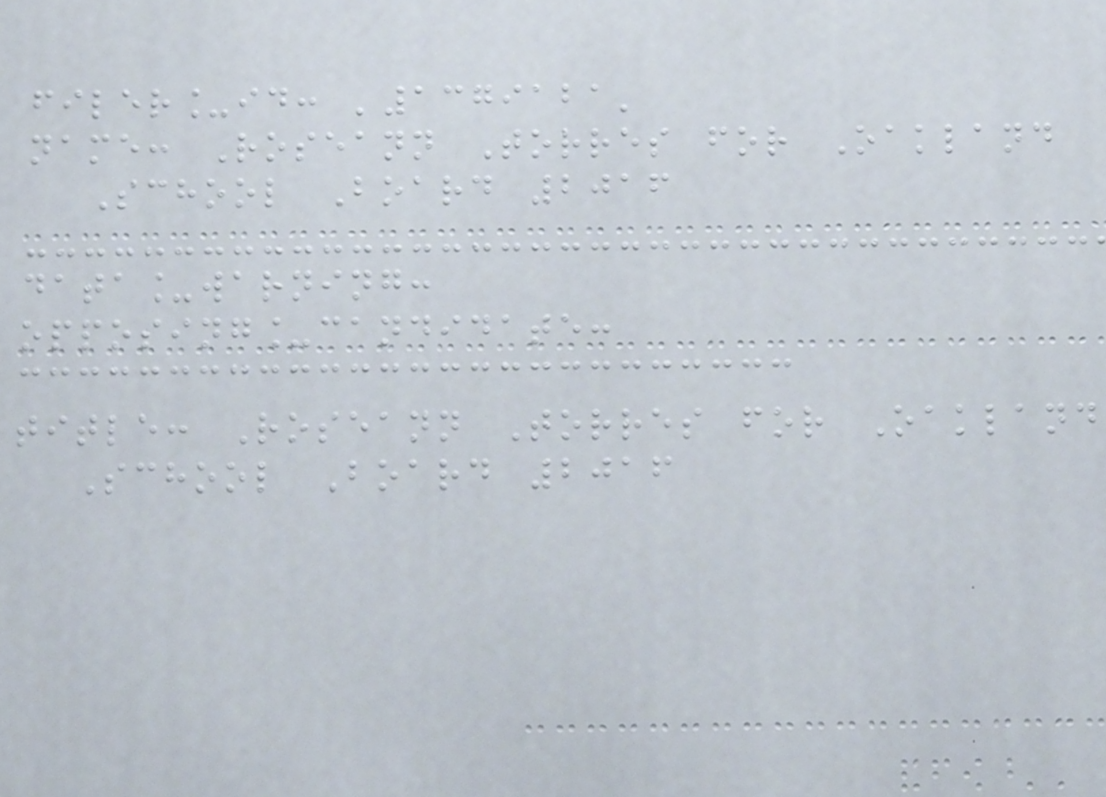filer_id: '1379121'
name: Roseann Torres for Oakland
School Board 2016
data_warning:
opposing_candidate:
title: Roseann Torres for Oakland
School Board 2016
